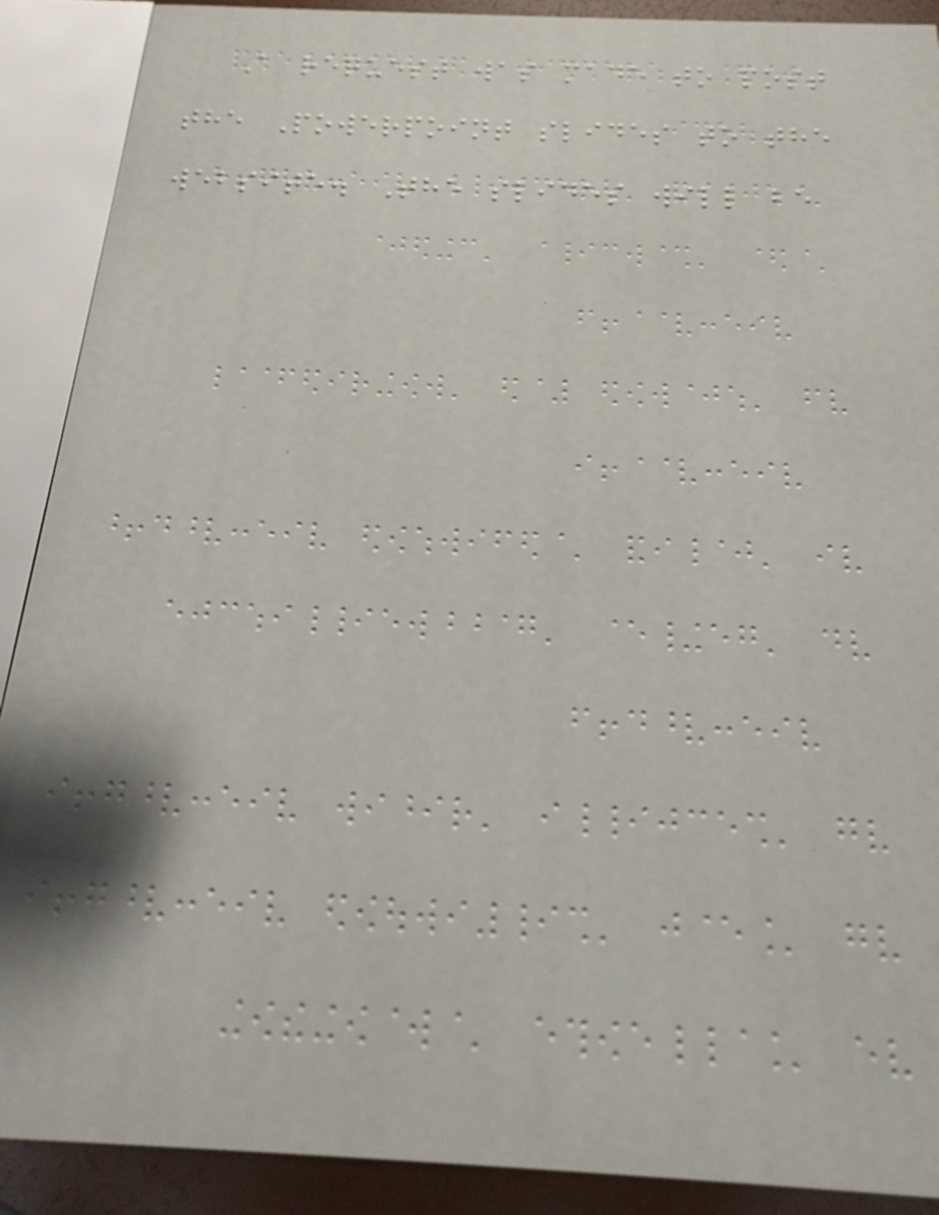A request was made to post
the Powerpoint slides to the
website. The slides will be
